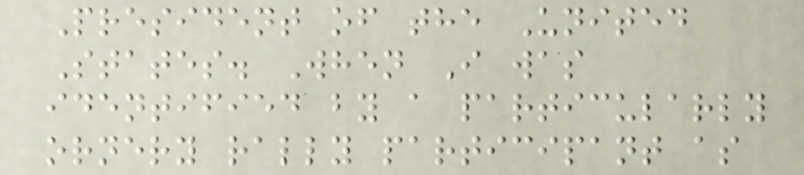President of the United
States. When I was
identified by a particularly
ornery rally participant as
